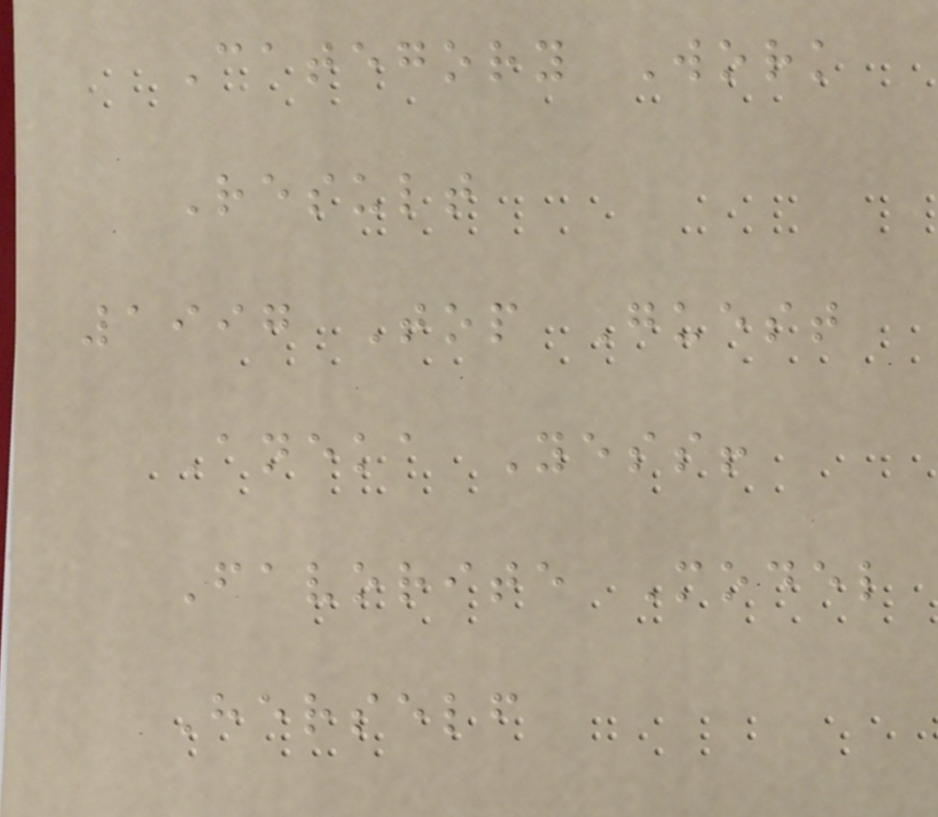Category Work
Result
1997 Top Guest
Aneka Yess!
Favorite Model
Herself
